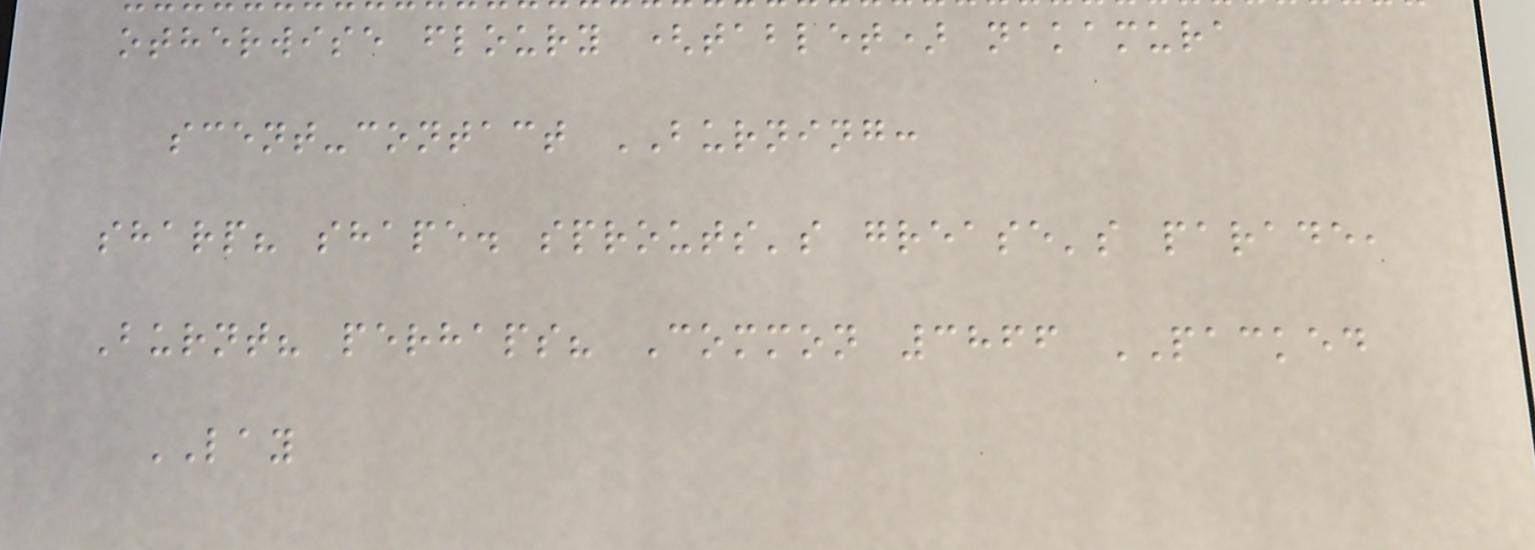otherwise floury (tablet) nakamura
scent-contact BURNING:
sharp? shape. sprouts's grease's parade,
Burnt? perhaps? Common 3866 PACKED
LAY
